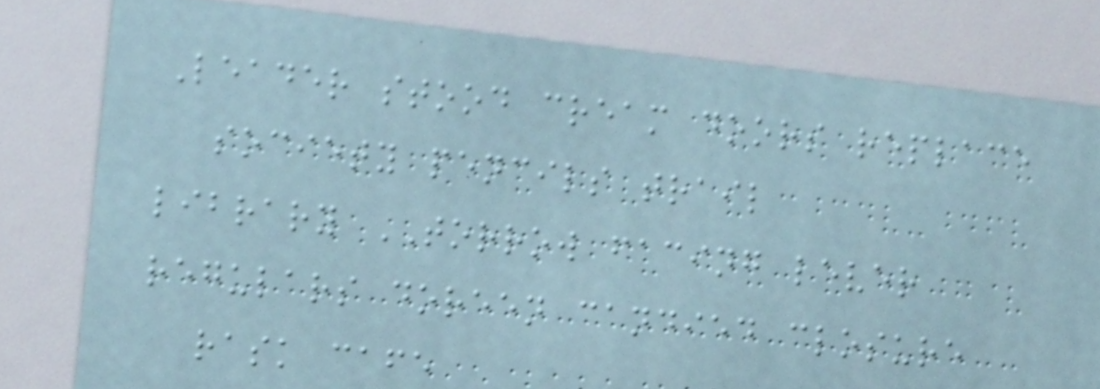Leader stood cream doors replace
society pencils trail
library TORROW facing lever
regulars doreen candied closure
rask cafe
